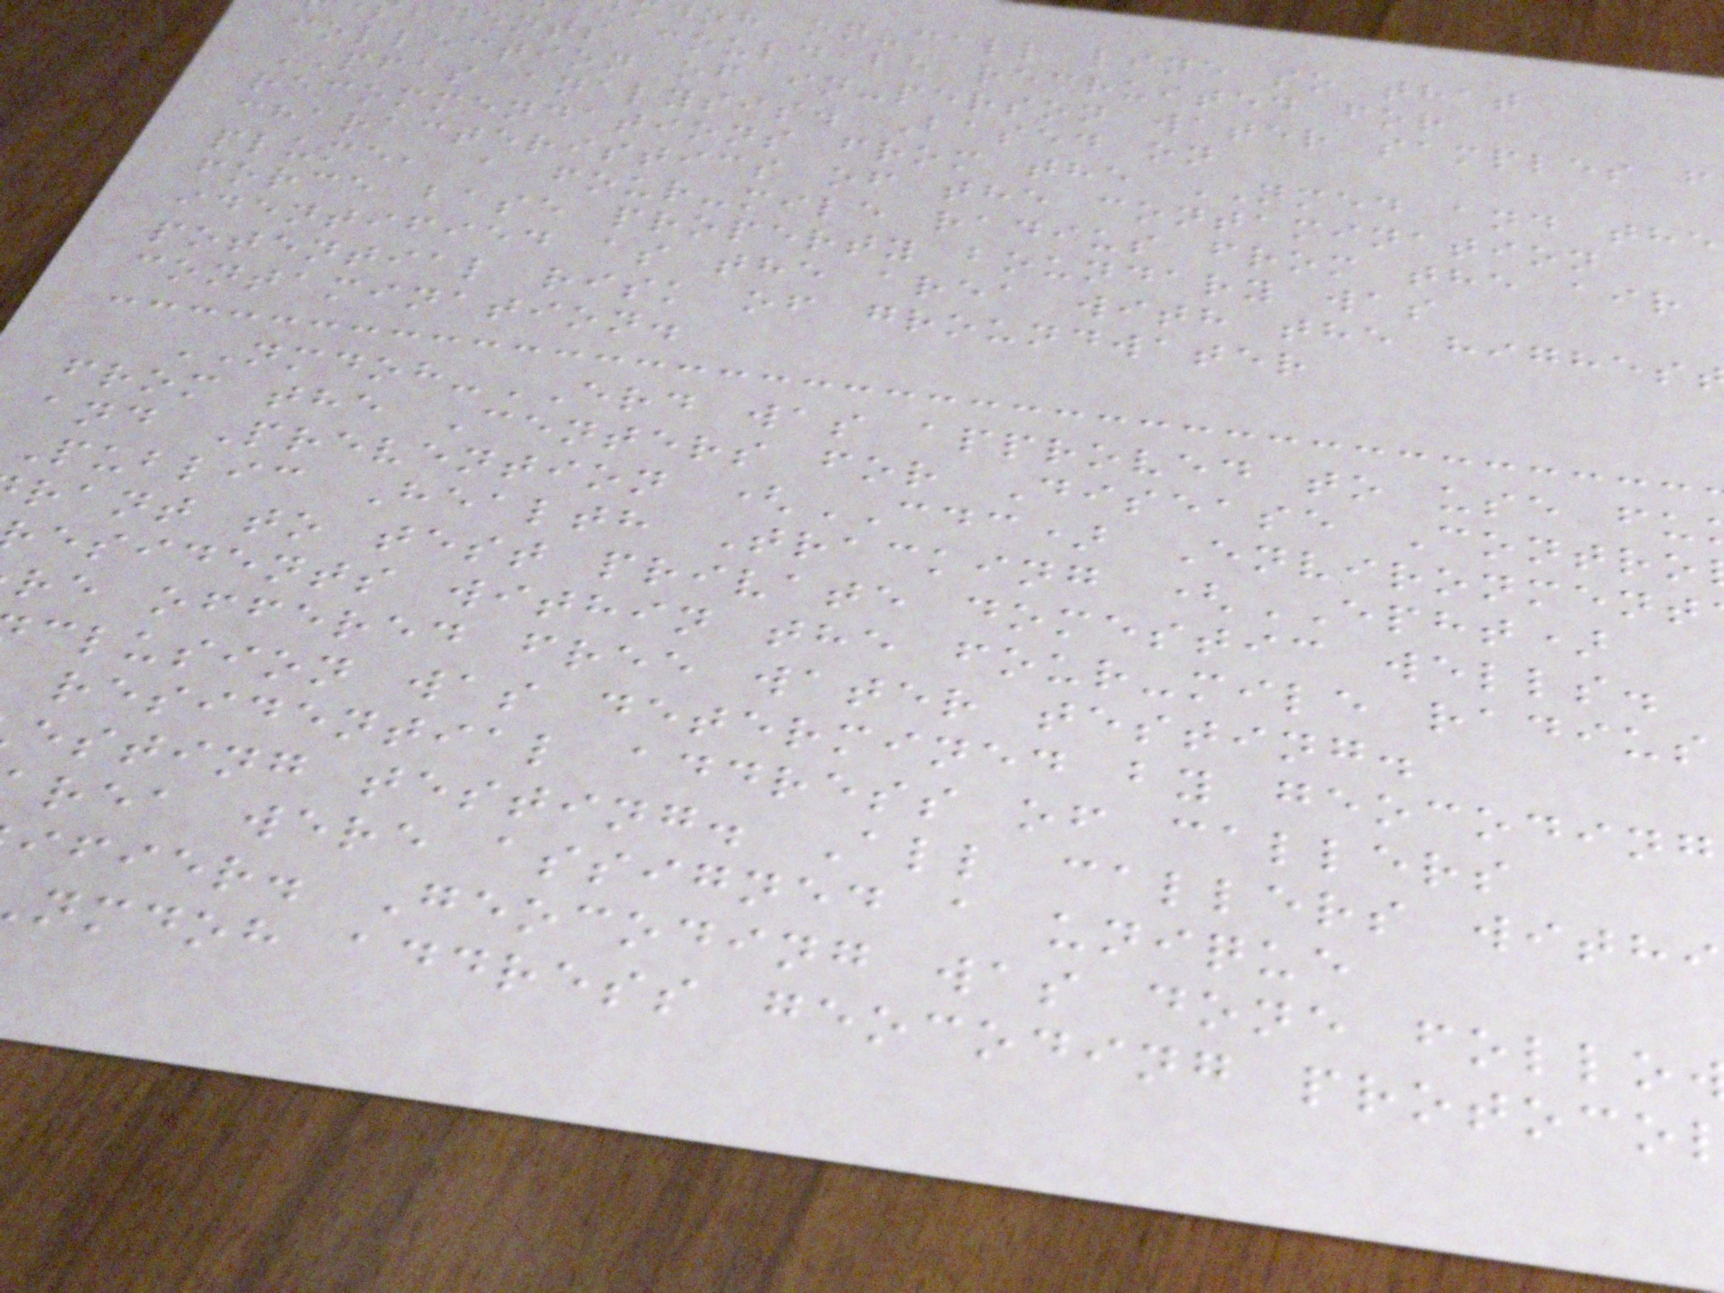doh on-call line so that
idents could be recruited for
collection of in-person water samples f
PFAS analysis. Based on
recommendations from the NMED and the
characteristics of the contamination
plume, a four-mile radius from the air
force base property boundary was
identified as the area with the highes
potential risk of groundwater
contamination.
NMDOH-ERD was approved to use fu
from the Centers for Disease Contro
and Prevention (CDC) Environment
Public Health Tracking (EPHT)
rant to test private domestic wells.
esidents within the four-mile radius
re offered free water testing.
clusion was determined by geocoding
residential address of callers
esting testing. All callers withi
rea were assigned a unique
ifier. Geocoding was done follo
nmdoh address geocoding protoco
